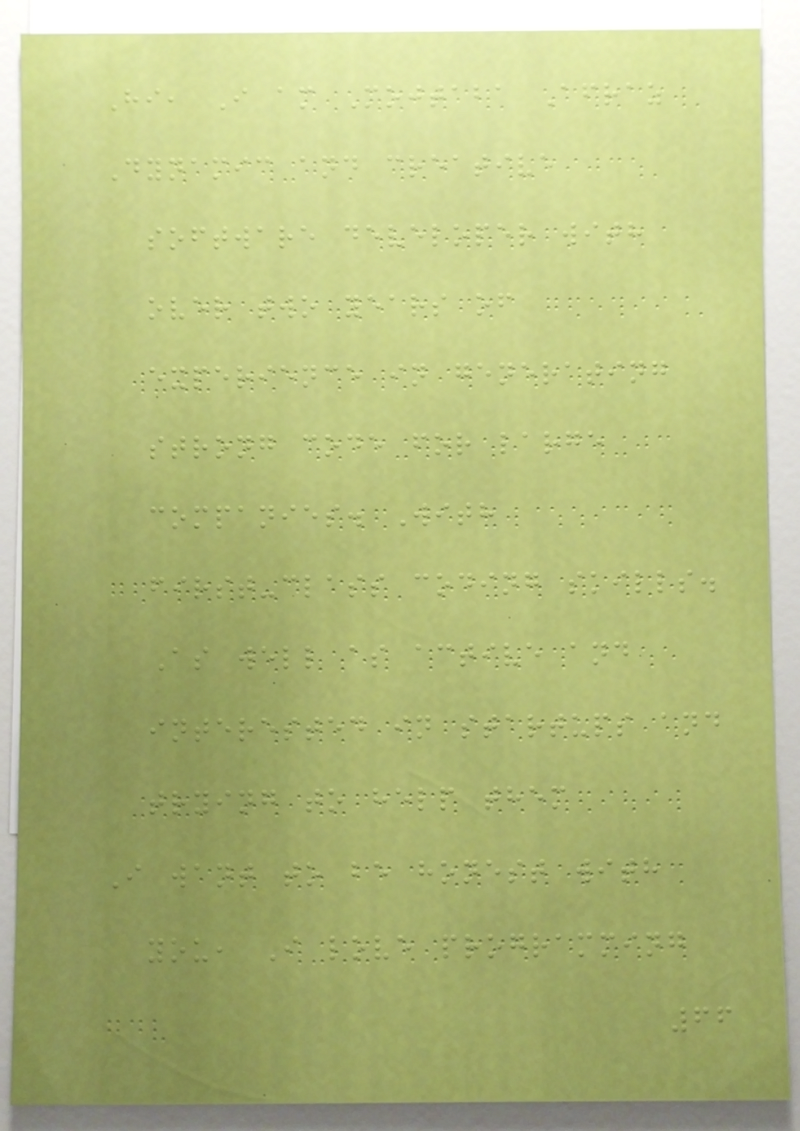Hi, I am Mojtaba Afraz
Dynamic and creative
software developer with
over two years of
experience in generating
strong code for large
companies. With
first-class coding skills.
As well as active and
interested in startups and
trying to help them
I want to be honest with
you, I love programming
66
